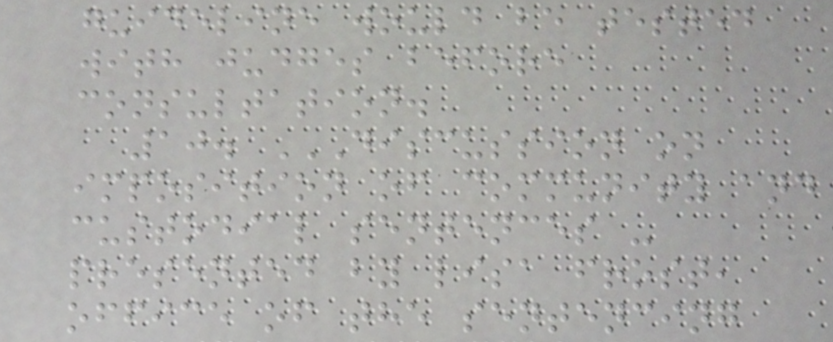guideline would be tested
with judges before
consultation.
10. DISCUSSION ON
IMPOSITION OF COMMUNITY AND
CUSTODIAL SENTENCES -
PRESENTED BY LISA FROST,
OFFICE OF THE SENTENCING
